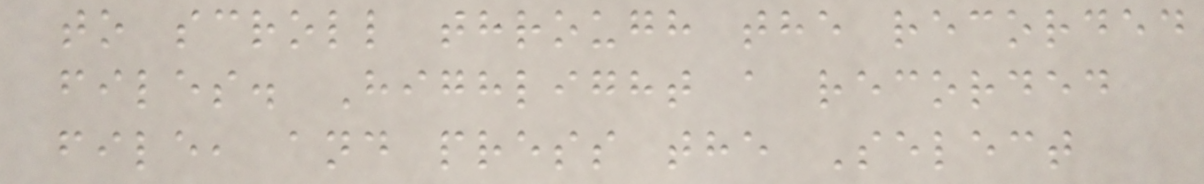to scroll through the recorded
files. Highlight a recorded
file, and press the Select
